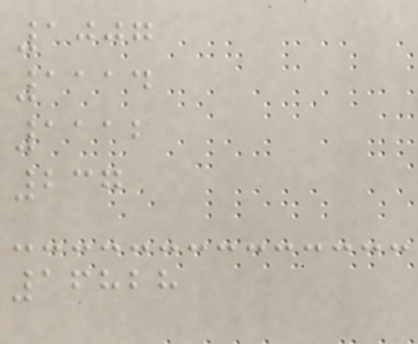1007
1114
1112
237
16828
